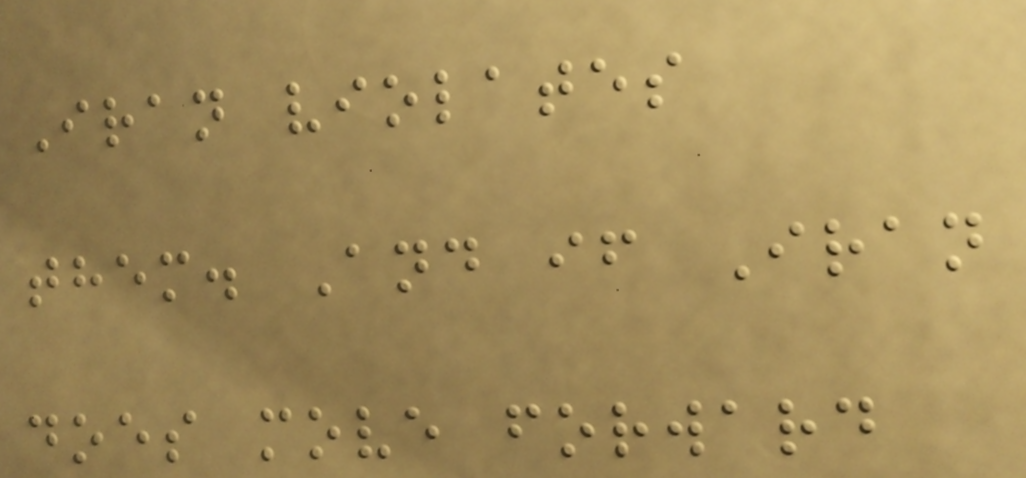Iran violates
them. And if Iran
does move forward
